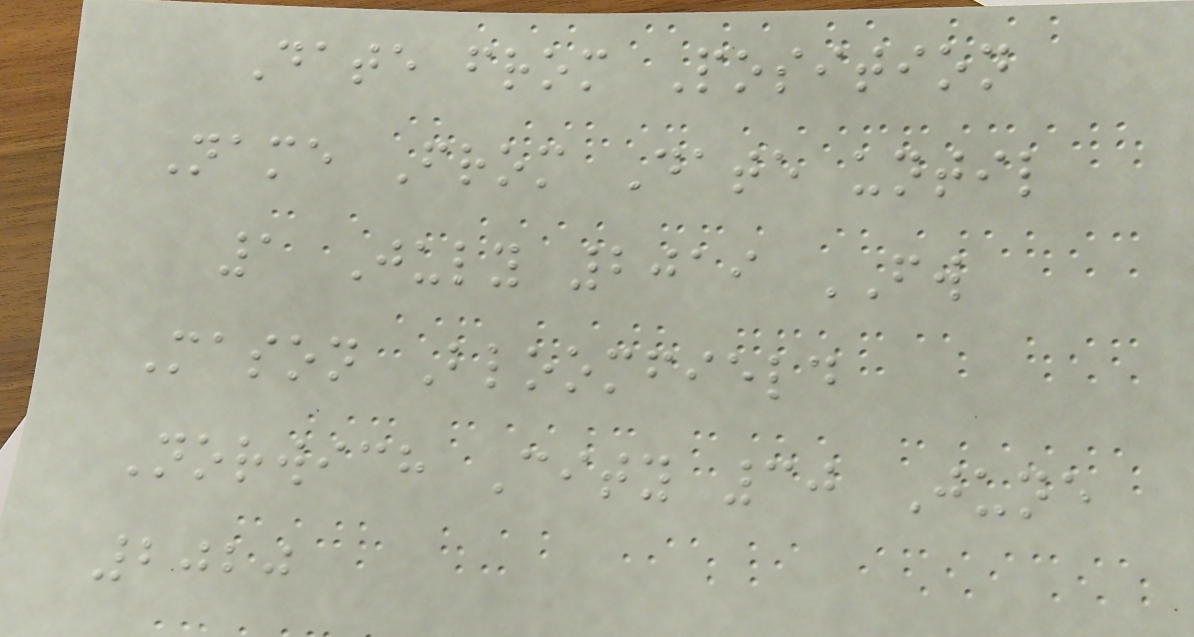Date from Position
Name From Date until
1 July 2019 FW
Mason Bloomfield
Norwich City 30 June
2020
